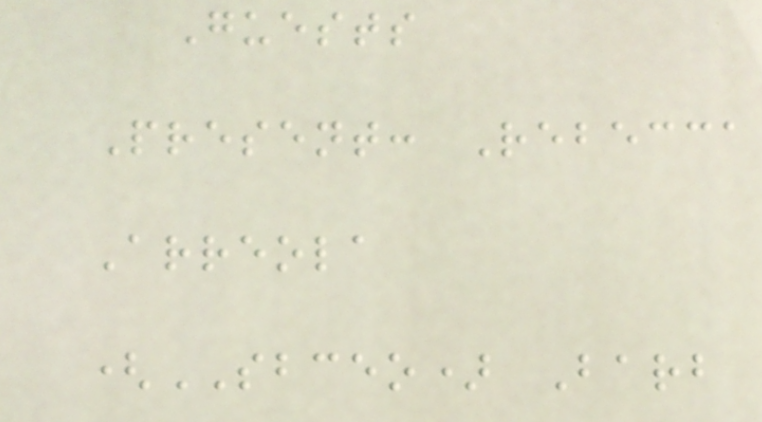Guests
Present: Rebecca
Arreola
(SBCEO) Barb
